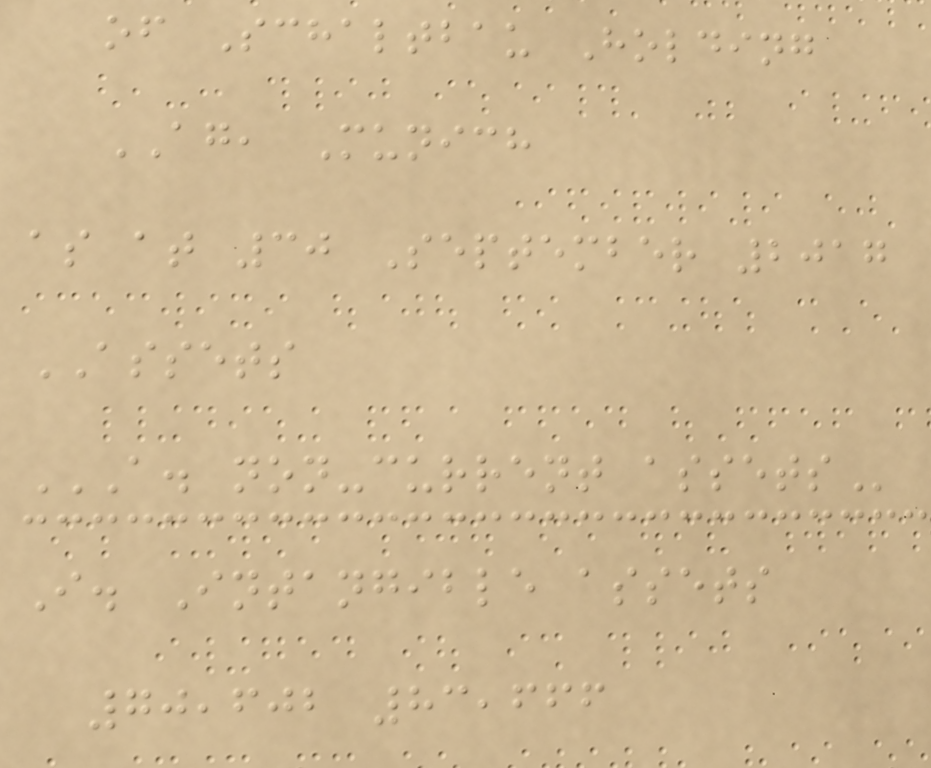of Schaltbau Holding
AG, Munich
as at 30 September 2017
ASSETS
A. NON-CURRENT ASSETS
I. Intangible assets
70,602 83,666
